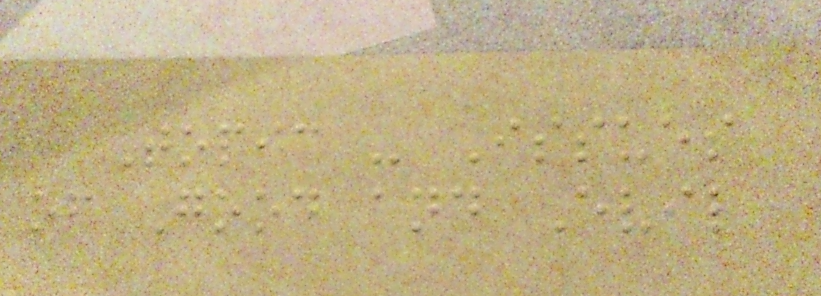Topic - Issues
of Good and Evil
